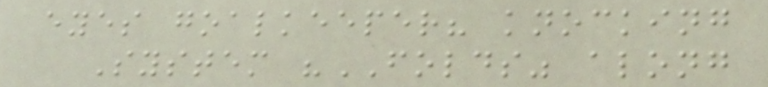eyes goalkeeper? knocking
System "FOLDS" along
